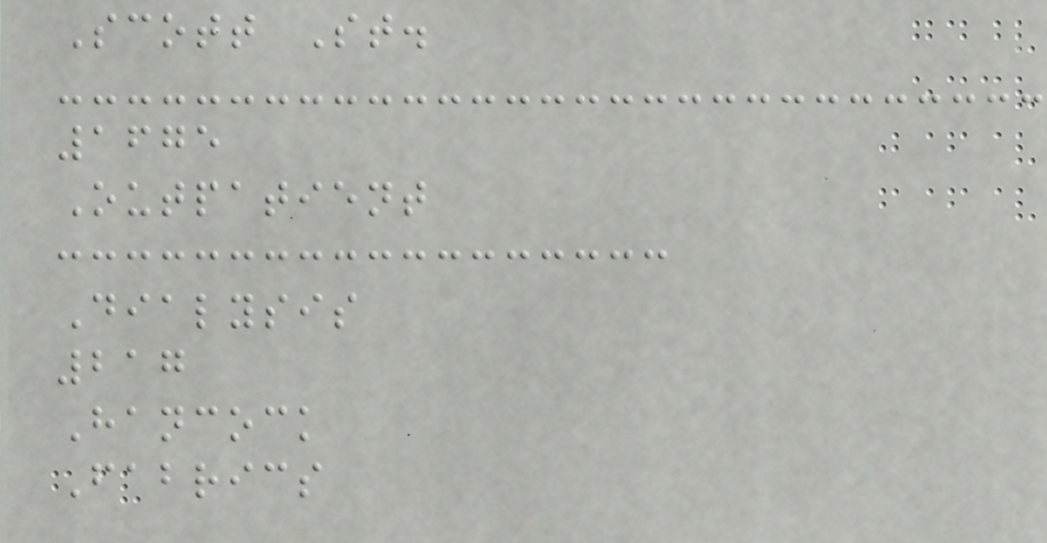Scott St.
1675
Outpatient
Dialysis
217
Hancock
Fabrics
